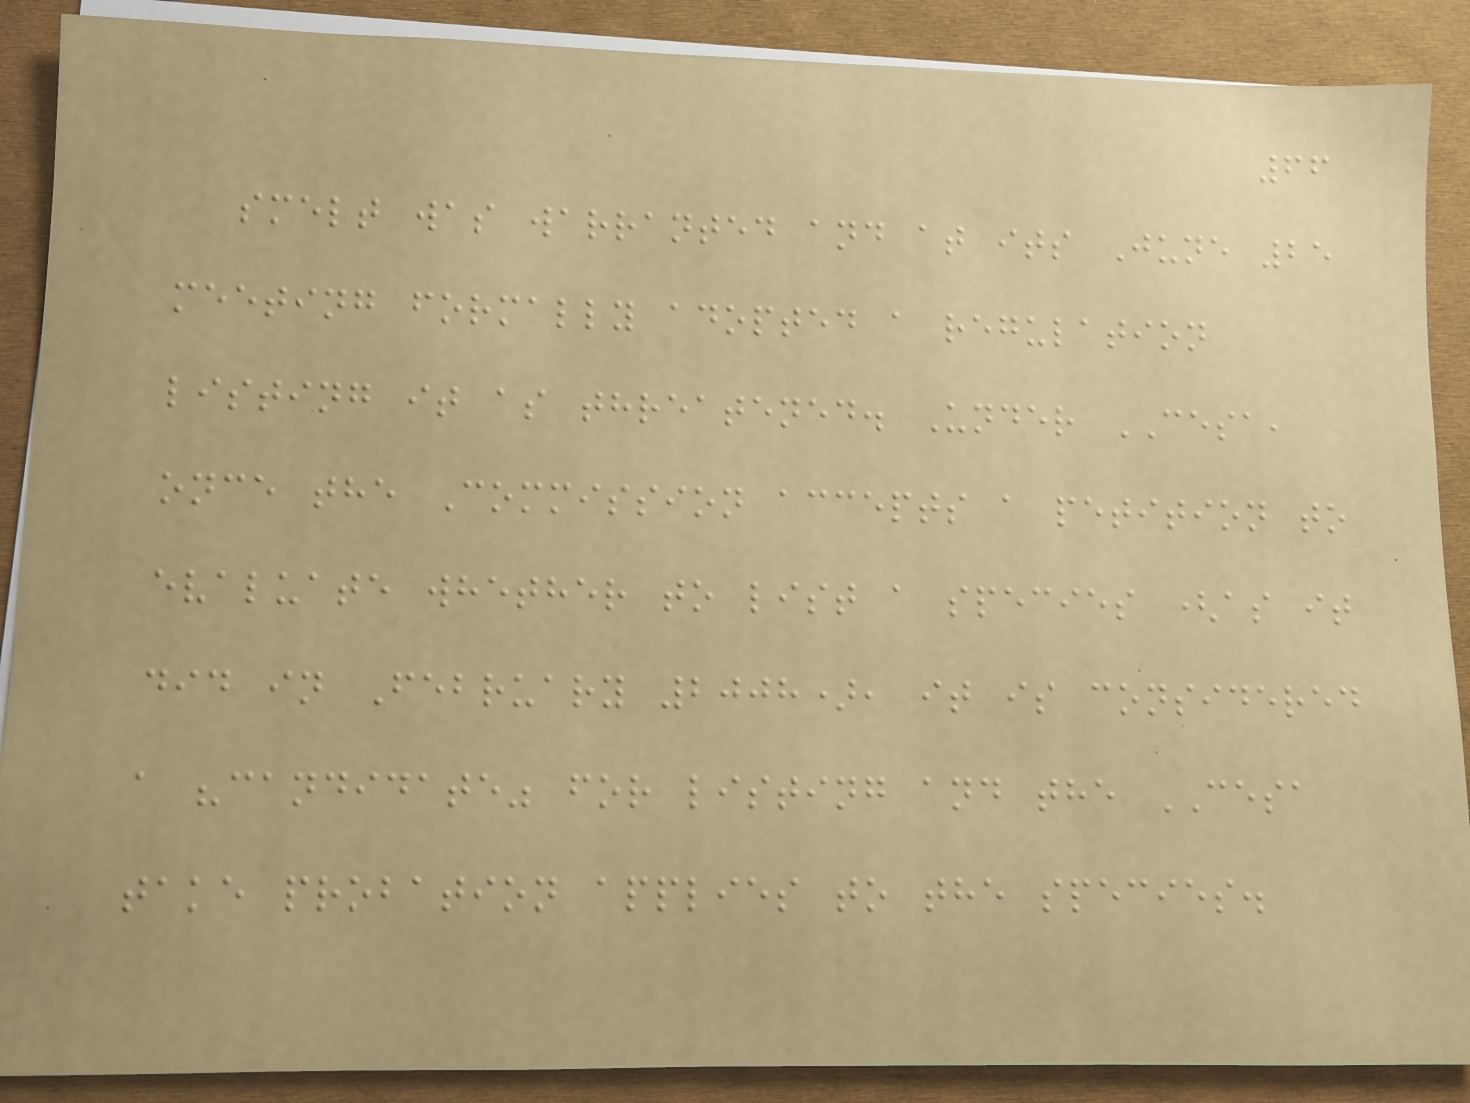66
smelt was warranted and at its June 25
meeting formally adopted a regulation
listing it as threatened. Under CESA,
once the Commission accepts a petition to
evaluate whether to list a species (as it
did in February 2008), it is considered
a "candidate" for listing and the CESA
take probation applies to the species.
